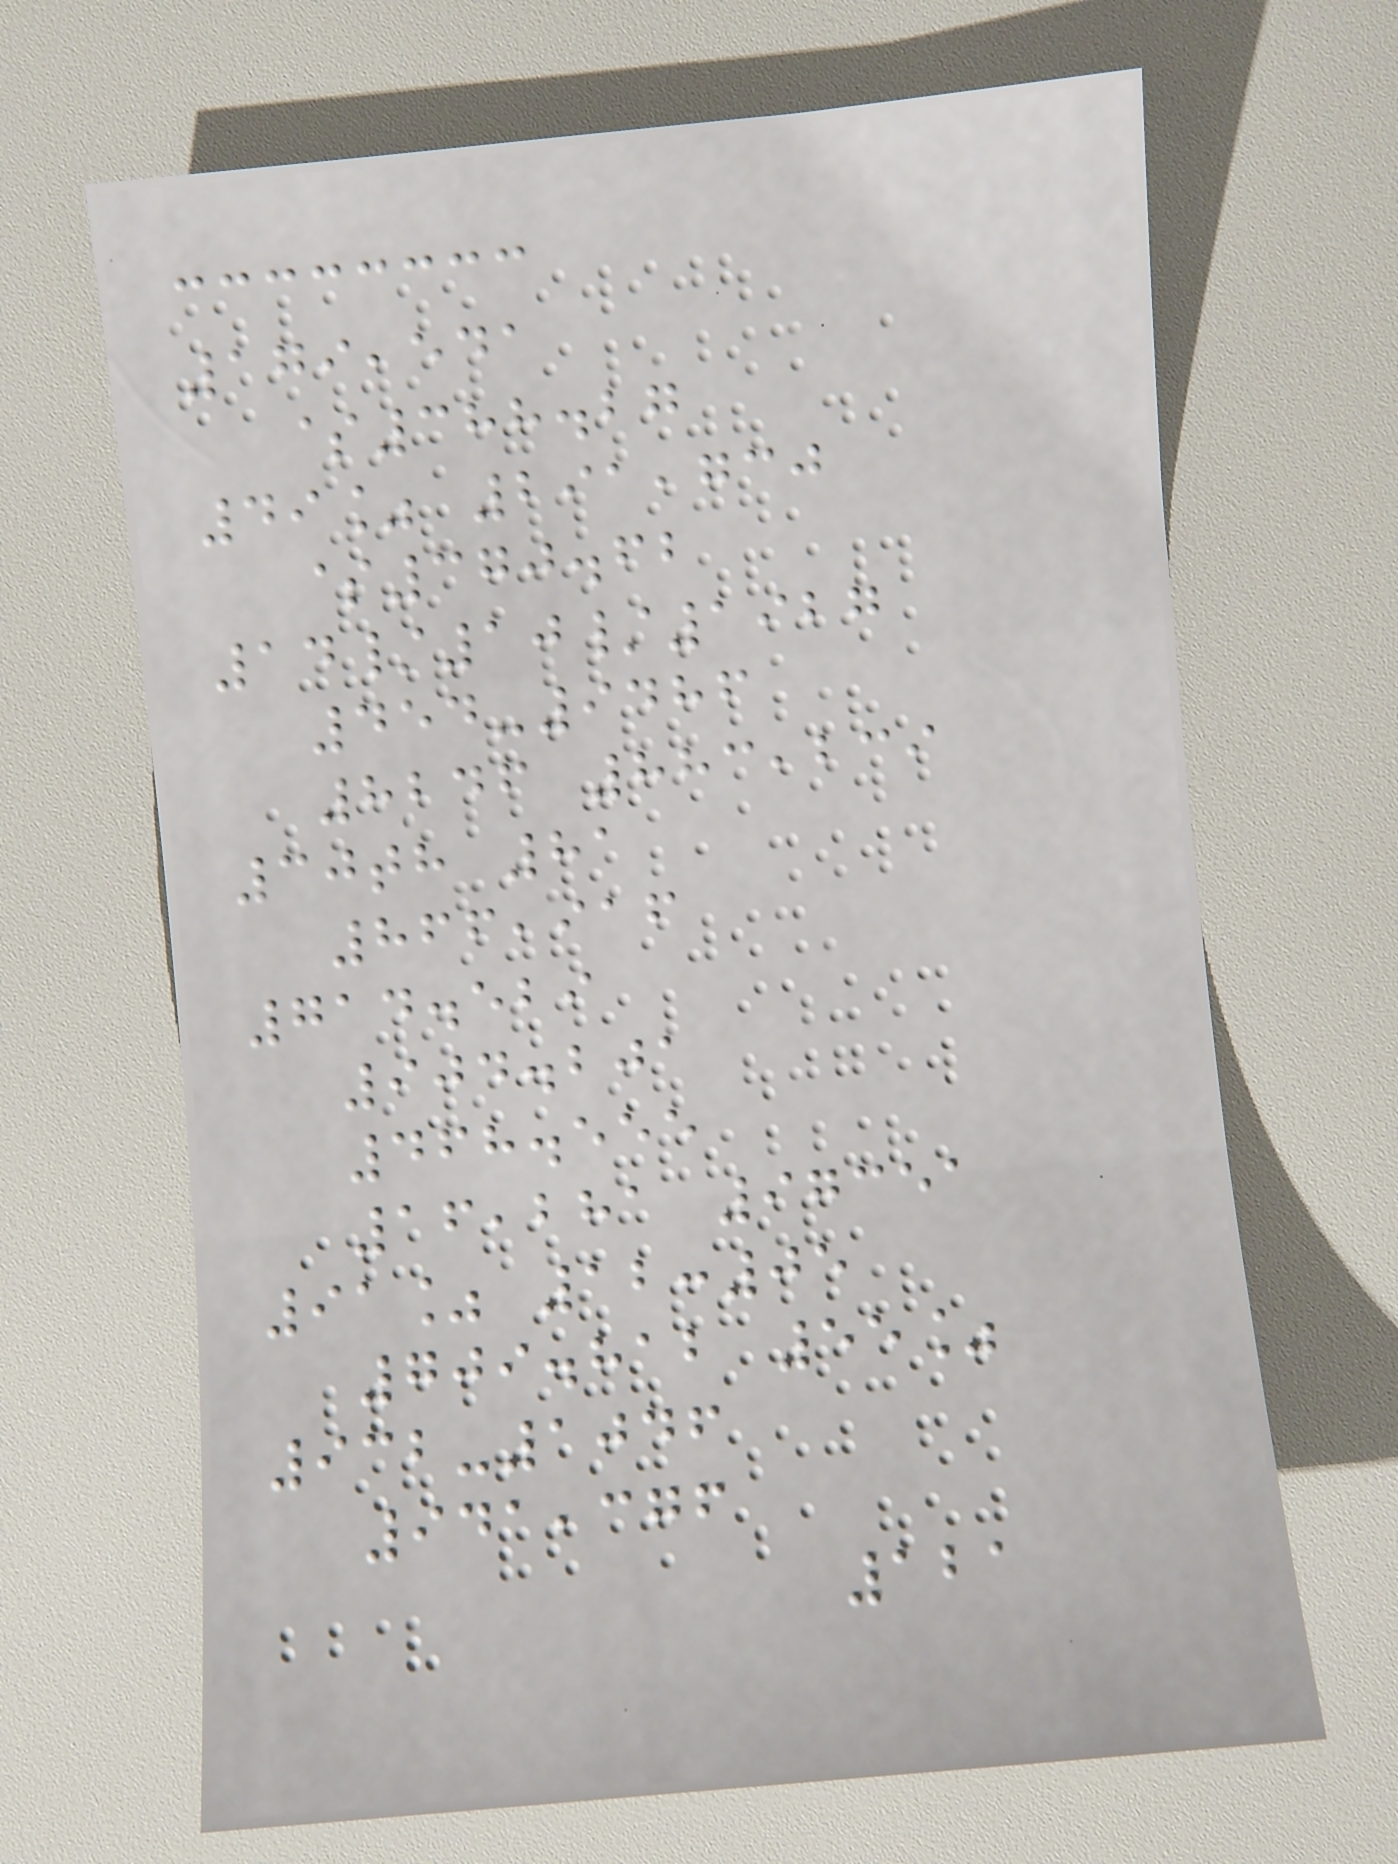179,541
$388.27
49% 291,730
$370.62
14/10/1927
454-9486
8246 883,239
30th 81
866,916
714.529
904.201
468.555
16,281 97351
91% 12:05
709.812 55%
932-1046
941,376
121
